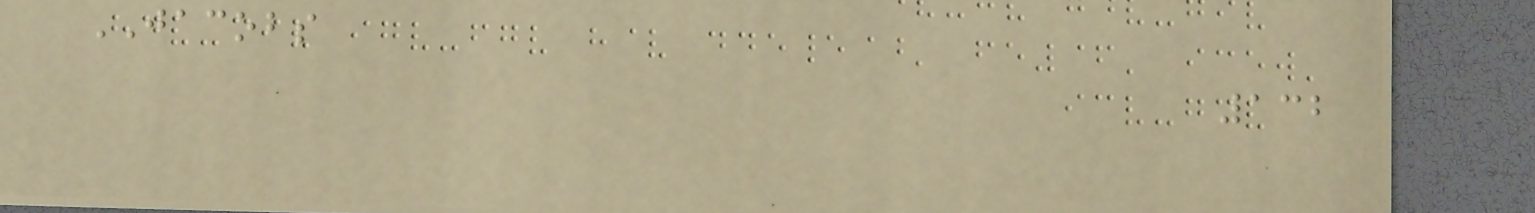JACOBS
132
